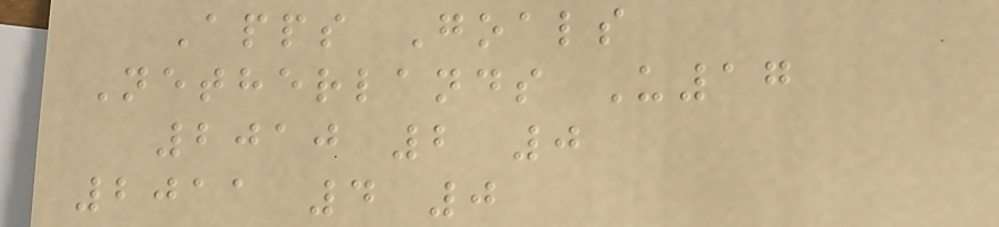Apps Goals
Netherlands U17
2010 2 0
2011 4 0
